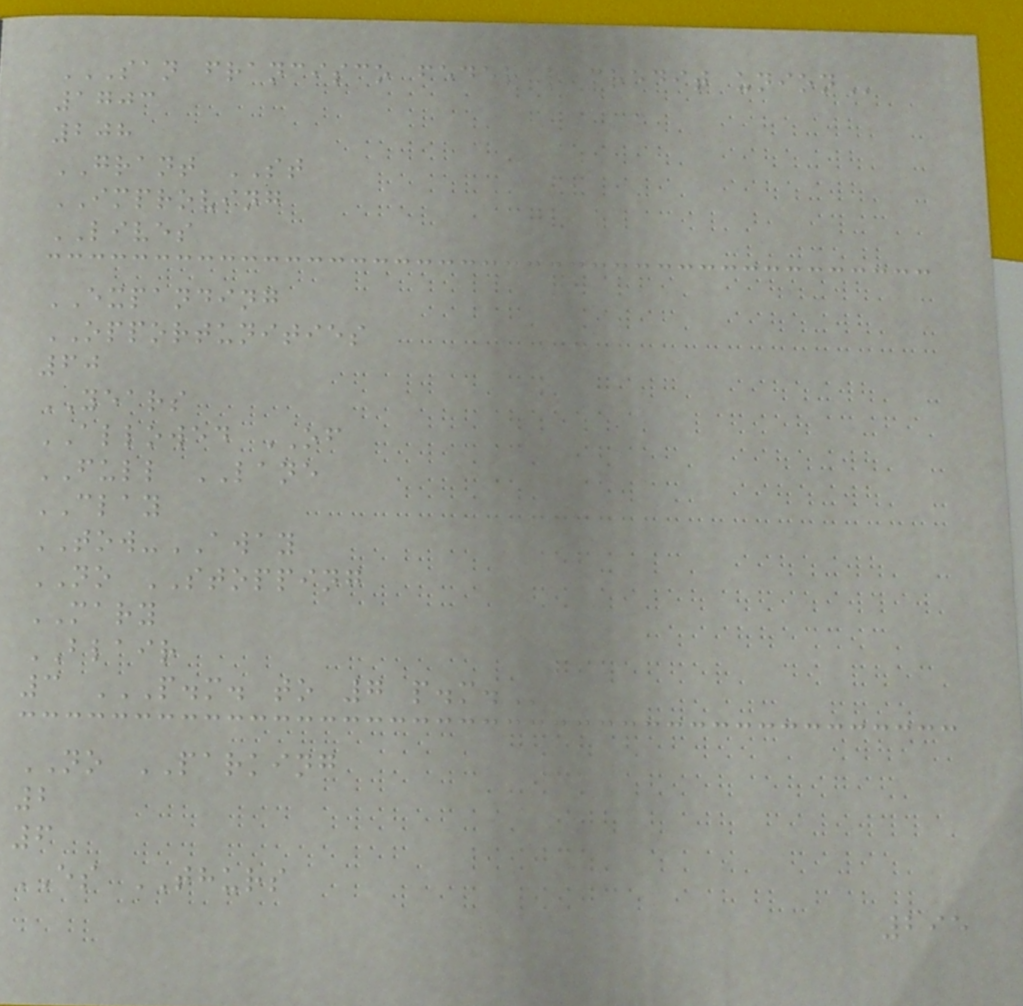SAN FRANCISCO FEDERAL CREDIT UNION
1703
208
GRANT ST
IMPROVING
LIVES
EXPANDING
OPPORTUNITIES
60
YEARS
ALLOWED OF
FULL LANE
CLAY
TOW-AWAY
NO STOPPING
MARY
BLAIR
3 P.M. TO 7 P.M.
NO PARKING
2
6
ES THURS
295
